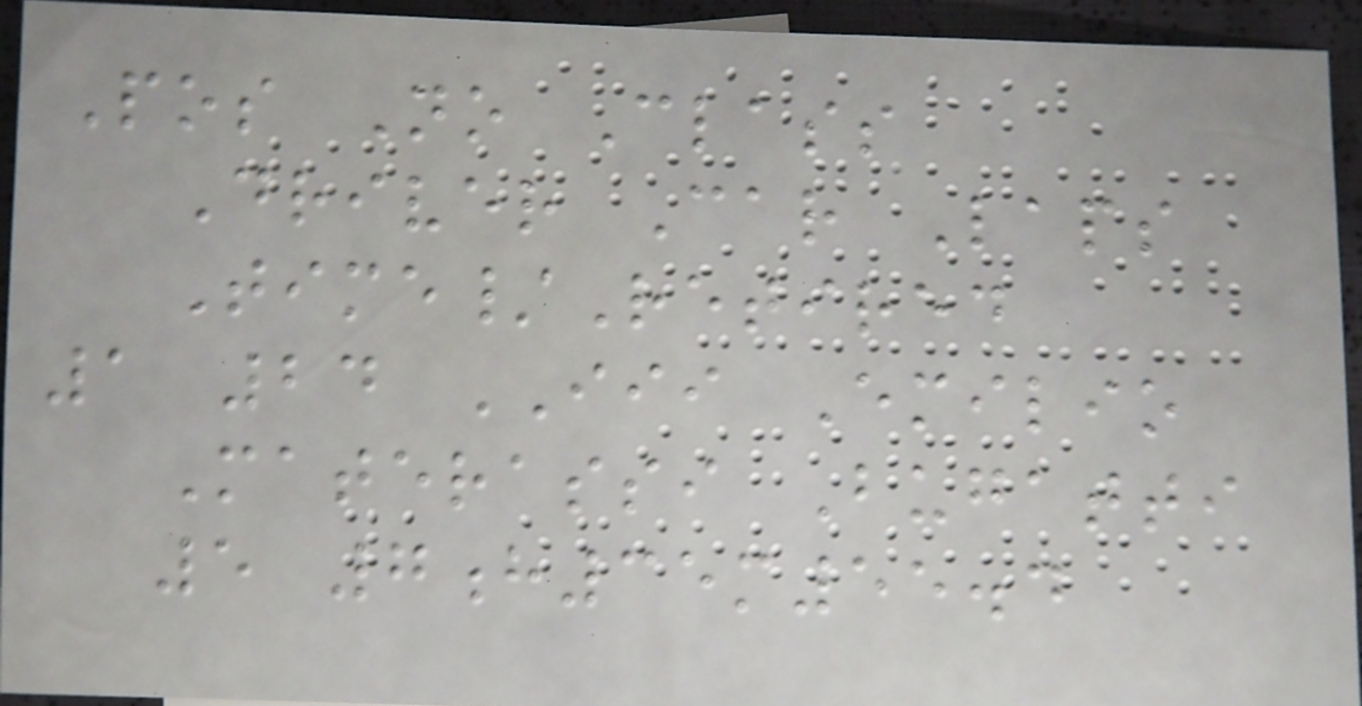Pos No Class
Driver Car Laps
Time/Retired
1 24 III Emilio
Materassi Bugatti
5 7h35m55.4
